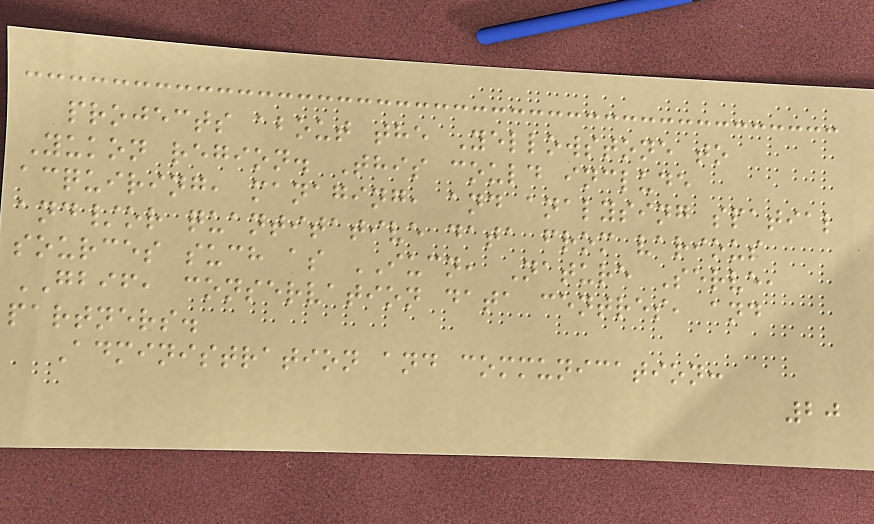projects about the Yellowstone to
Yukon region. This could include
acquiring, managing, and analysing spatial
and/or quantitative data from various
sources such as IUCN, Nature Serve,
GBIF, conservation data centres, and
partners.
Administration and communication:
20
